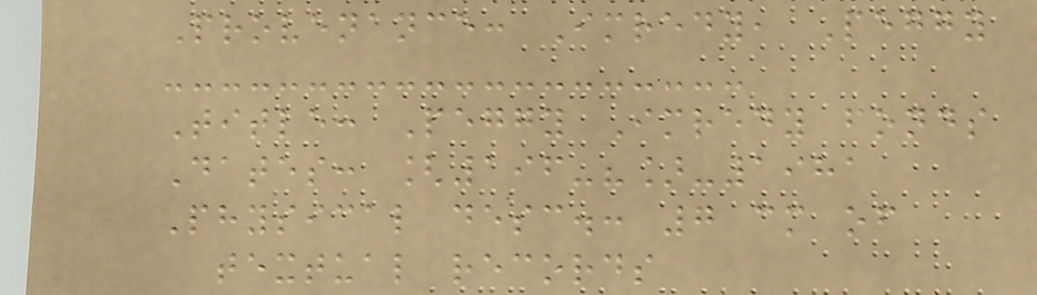Provenance: Imredy, Peggy
Title: Peggy Imredy fonds
Dates: [196-?]-1981
Physical desc.: 7 cm of
textual records
